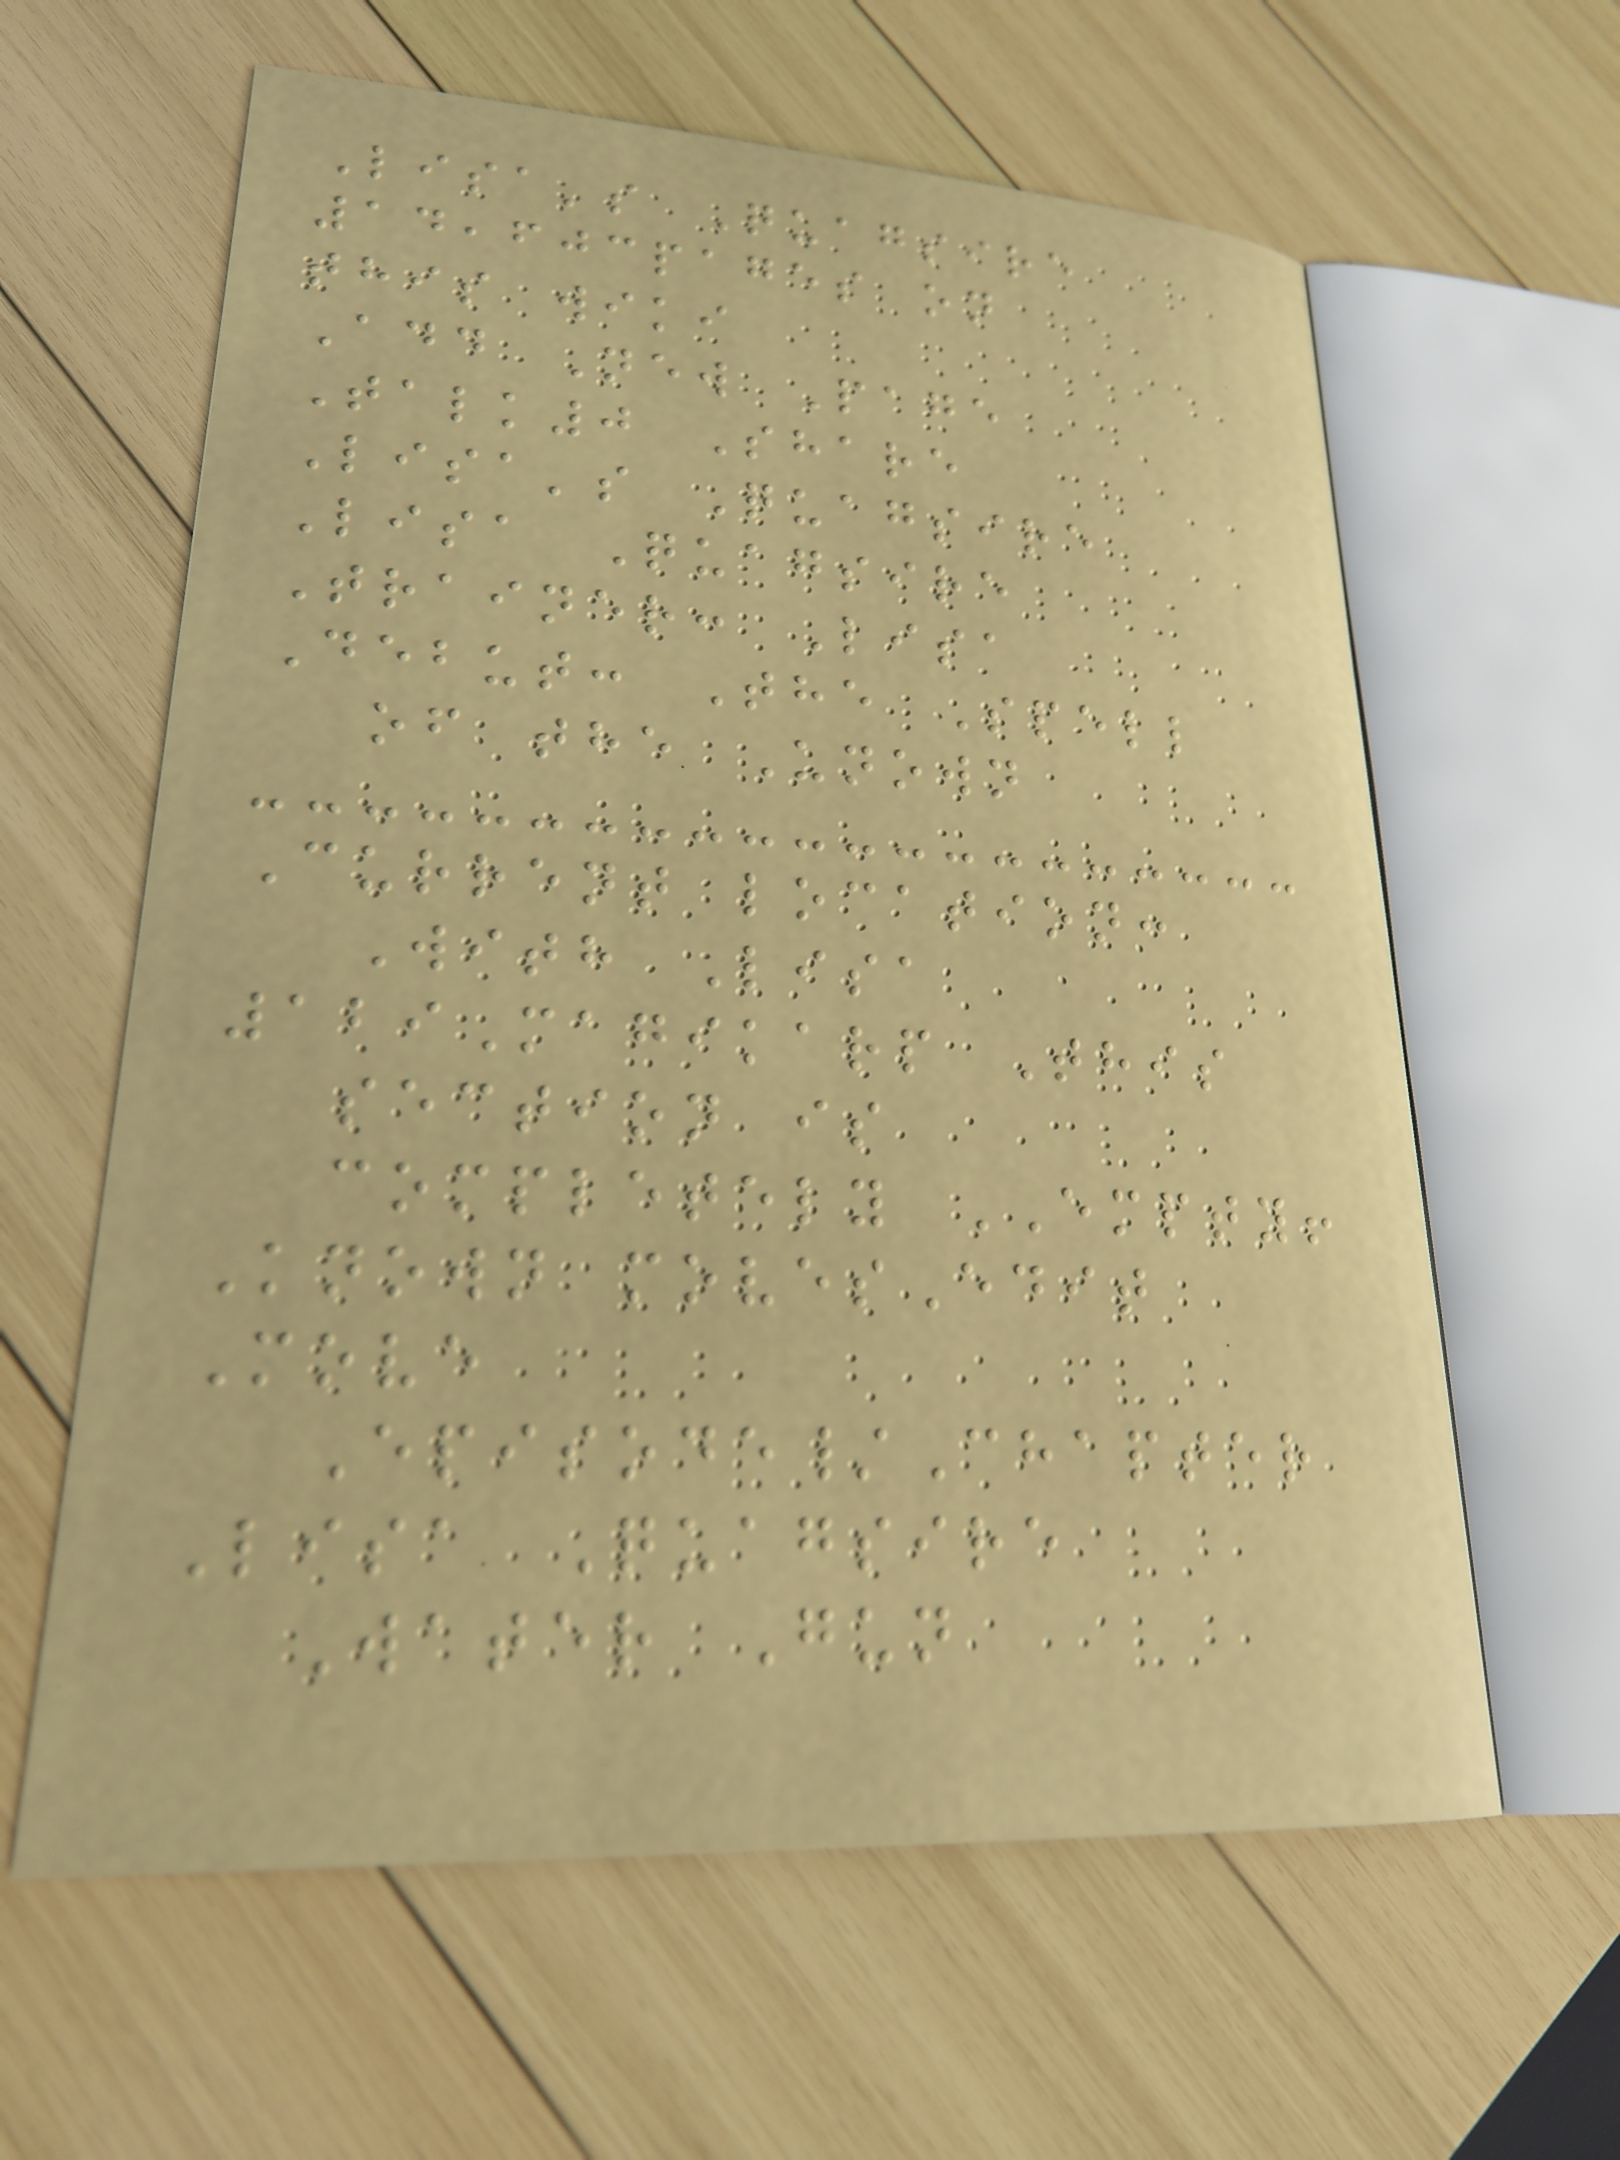Lisa's Quagsire
14,603pages on
this wiki
Add New Page
Talk0 Share
Lisa's Quagsire
Lisa Quagsire
Trainer: Lisa
Debut: The Spell
of the Unown
Current location:
With Lisa
129Magikarp This
section is
completely EMPTY!
Known movesEdit
Move
Episode/Chapter
Lisa Quagsire
Water Gun
